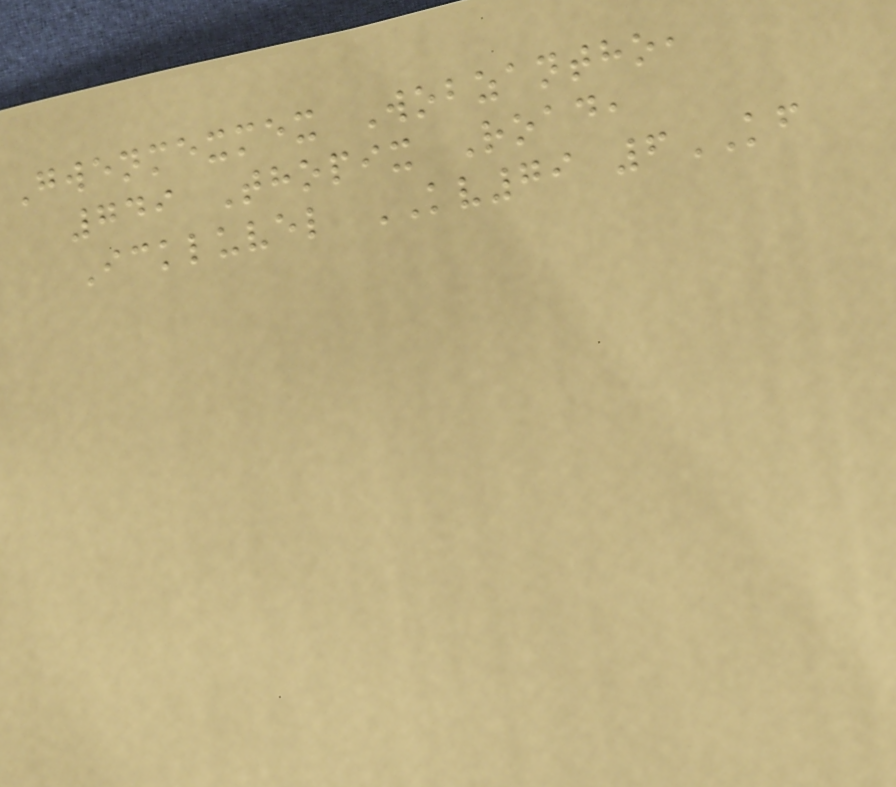Gwenmexmex Wobzantho,
749 Thopix Road,
Ickluvel KV79 6KF
